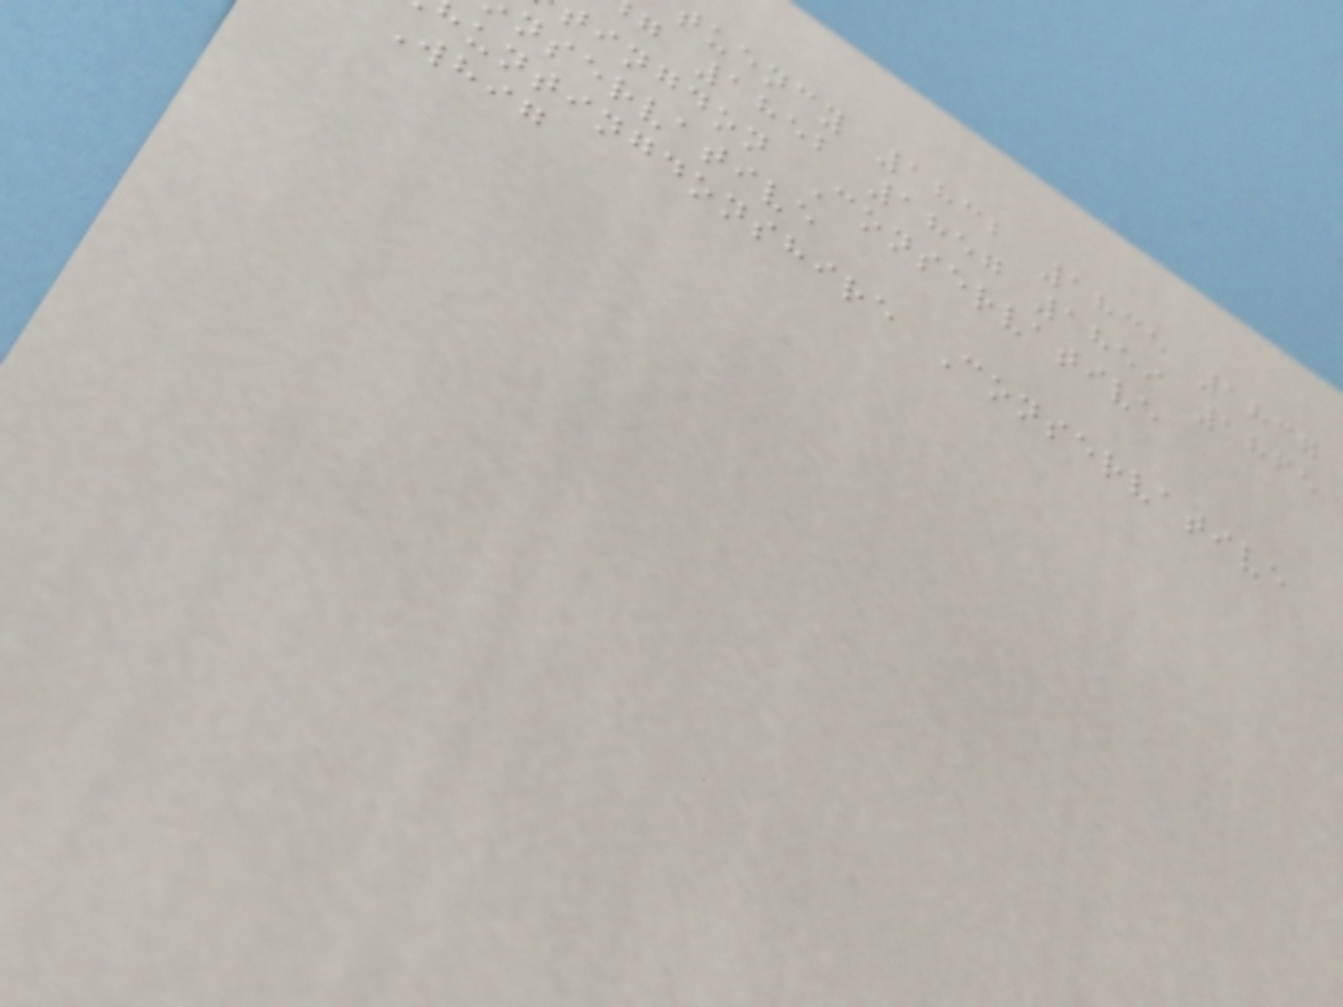tuency 1832 1835 1837
g 1852 1857 1859 1865
ingdon Conservative
nservative
untingdonshire Conservative
Whig
